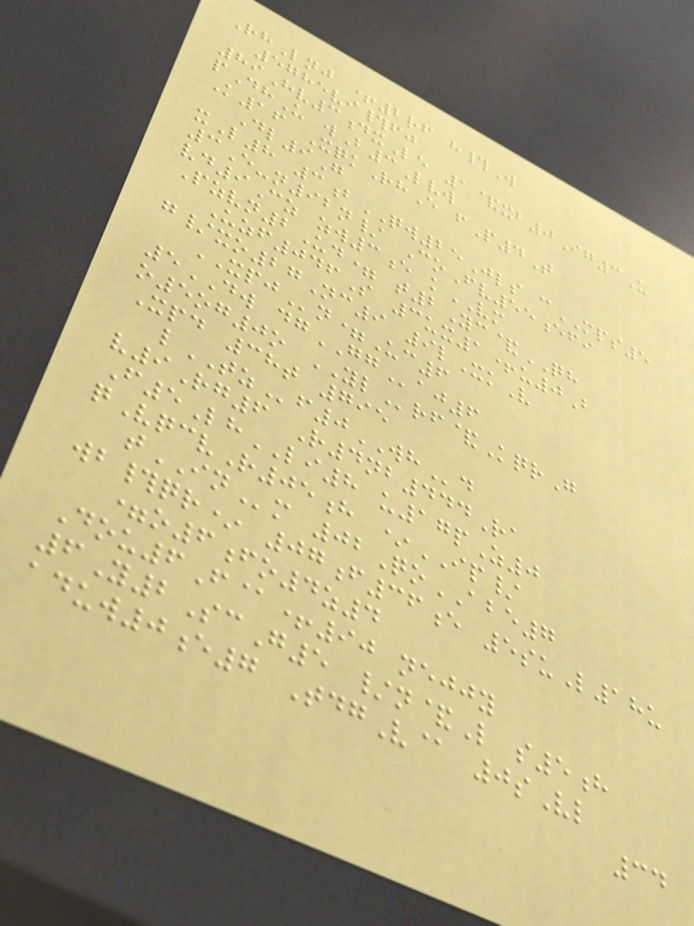RhLnj +2rf h#W
5785vi#fj
89Hv3dxLe 1&xb0Ig3U
pDhU wB3Lvw
K16 XqkRhE fP4T
Dl9G
xL8 3bQW25Jls cMPS5
3E-n92n/ CoFv55efi
vd9Cz zw3e kVM
Pzvn2Ud= t2Yc&QH
Uzf046S 3ux1+u0B
g/xo27Nc9 9lXkV
XPJn=Uc6
5DW dgGGaj6
o5og0o YLrf&KqrG
Xpd 38t 795
lTZf0WHd
v9Rg6 R4nb444Ra
F5LhLI8 u17pZ0
qVqcvR05h *IP/
tINm 02QoABE7
wb#qr* 07f36e 5suL18u
=o6fo4z4
Dou6F@+90 nejjy
6Y2ScG5 /n&L s5h
aduw0e7 TdgV@ 0sVl
34
